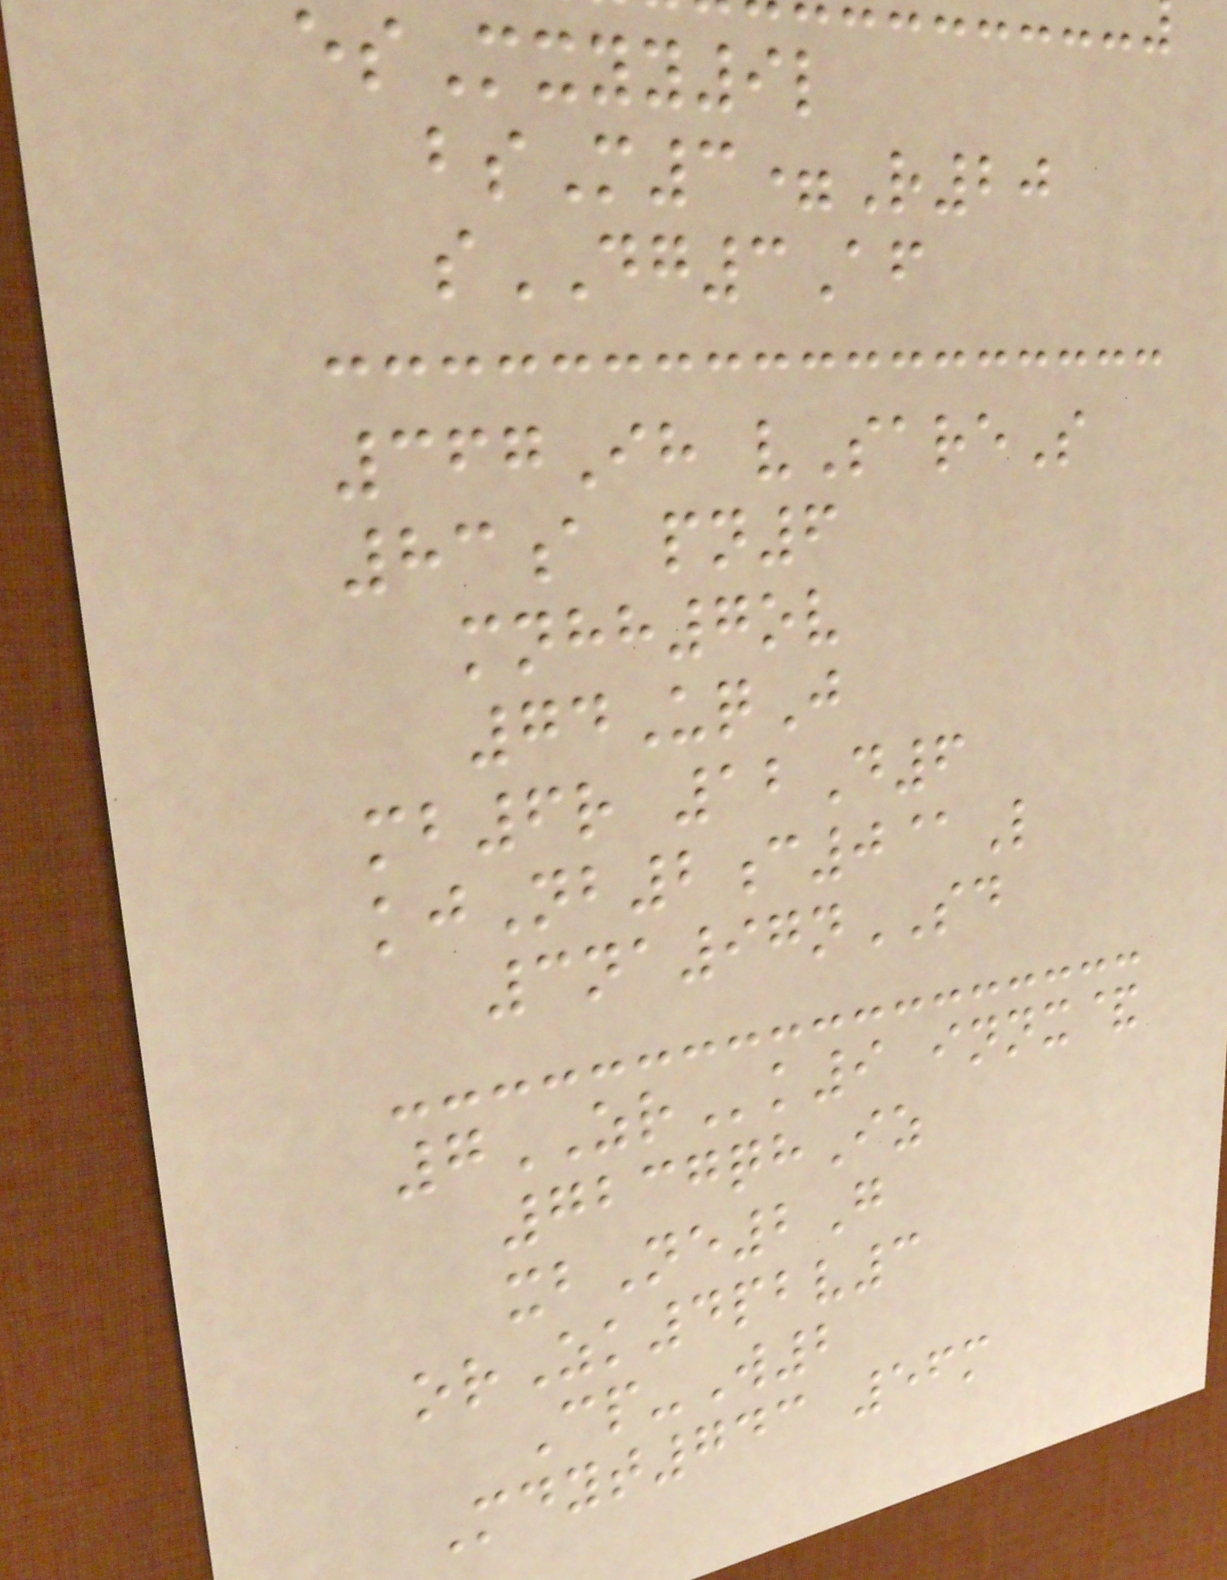esMxyy9l
bsM3=R20
sDG3Af
367Ih vSareS
83a pn6
mnhh7ov
74UqJ
mb6r 12D6
kjNb2c0@L
3na97nSD
7ZRk9 innx&
7237qhIz
xbNe2G
orZk4pbv3
Cp-W2
Mdyt743 56m
